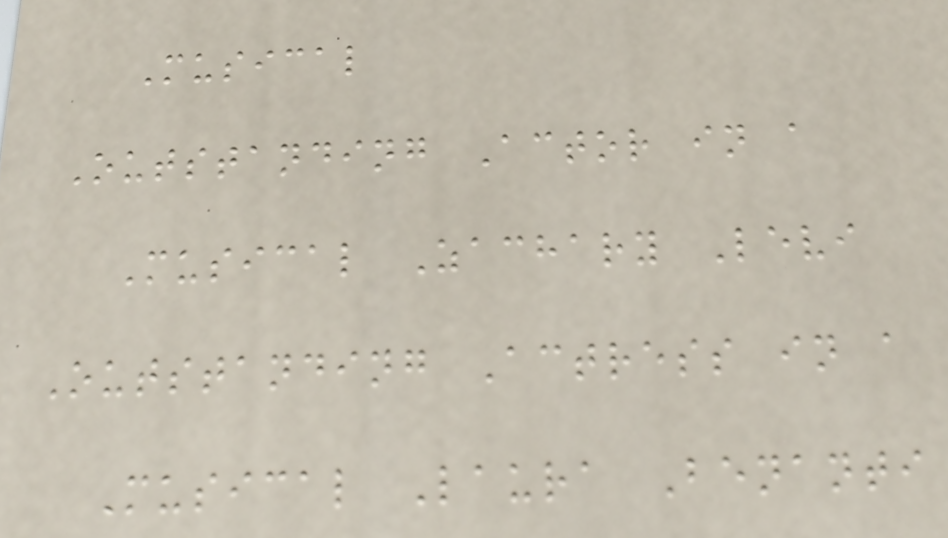Musical
Outstanding Actor in a
Musical Zachary Levi
Outstanding Actress in a
Musical Laura Benanti
